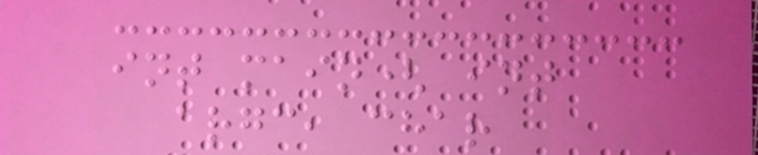int main( int
argc, char
